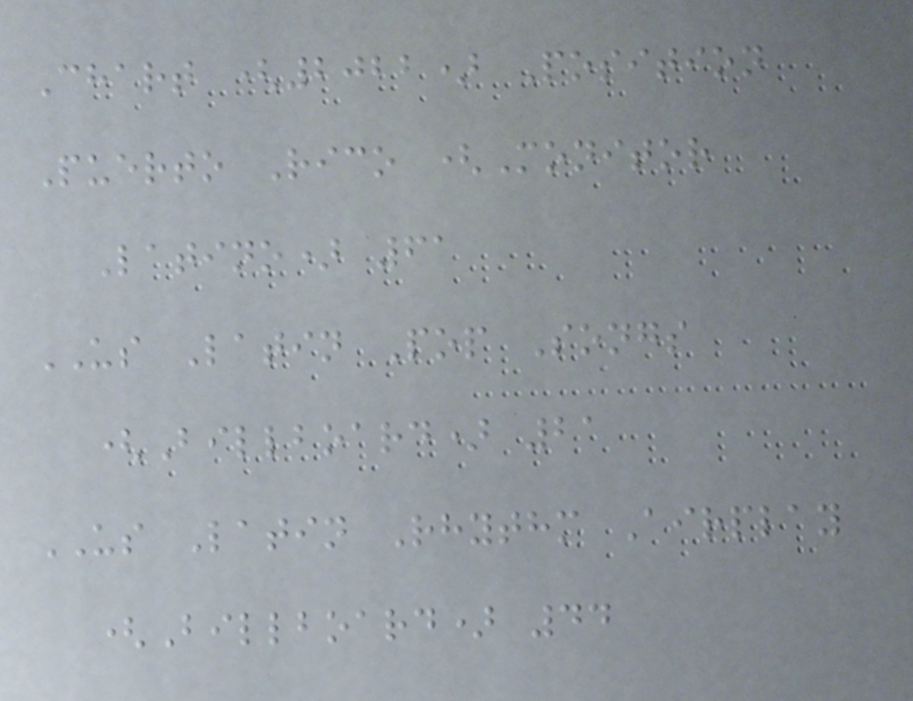Chart (2022) Position
Puerto Rico (Monitor
Latino) 61
US Latin Pop Songs
(Billboard) 21
US Latin Rhythm Airplay
(Billboard) 44
